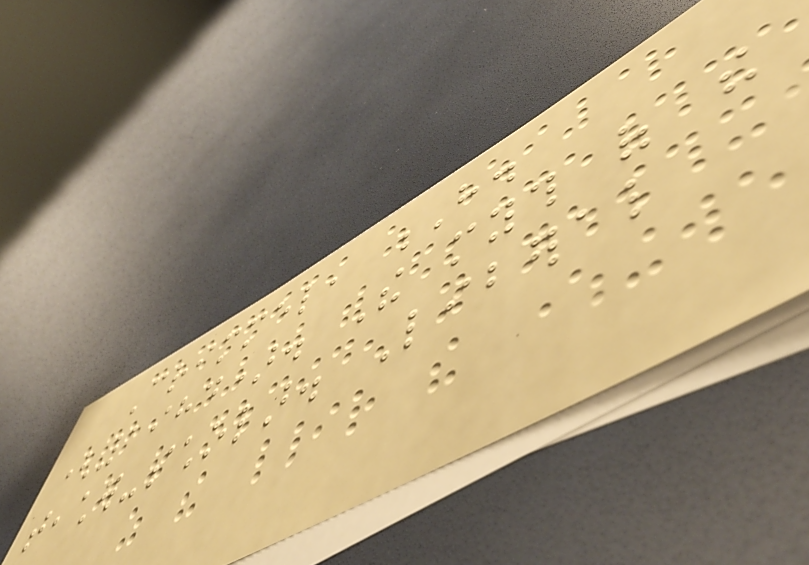Crimmel, H.
(1984). The myth of the
teacher-scholar. Liberal
